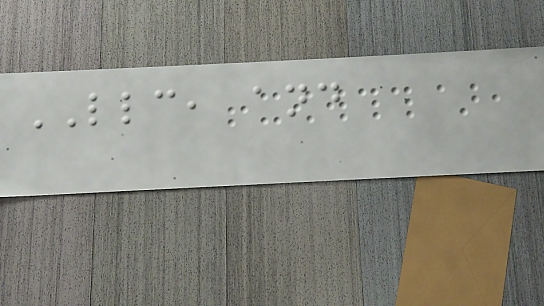LLC, and
